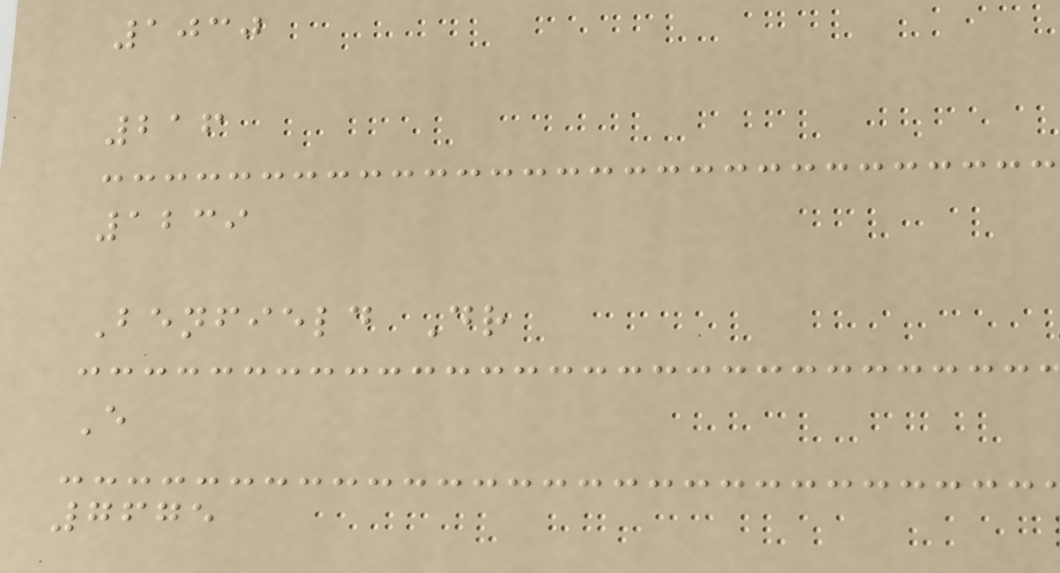1030
216
1239
Benfield Dr
E
7675
